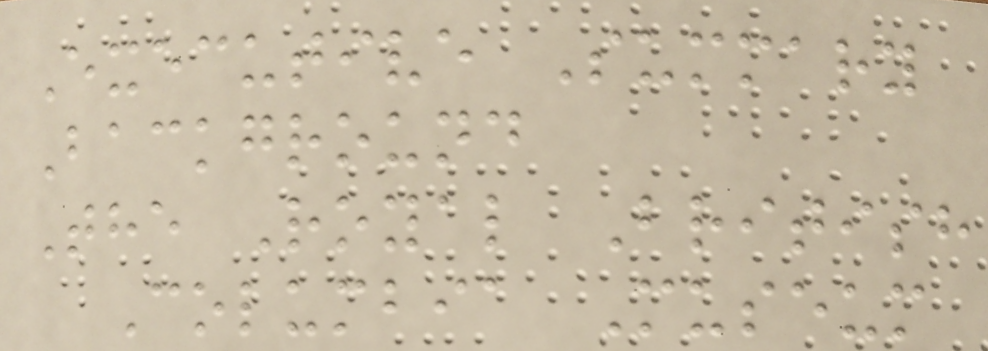Executive Summary
Background
The Royal British
Columbia Museum
